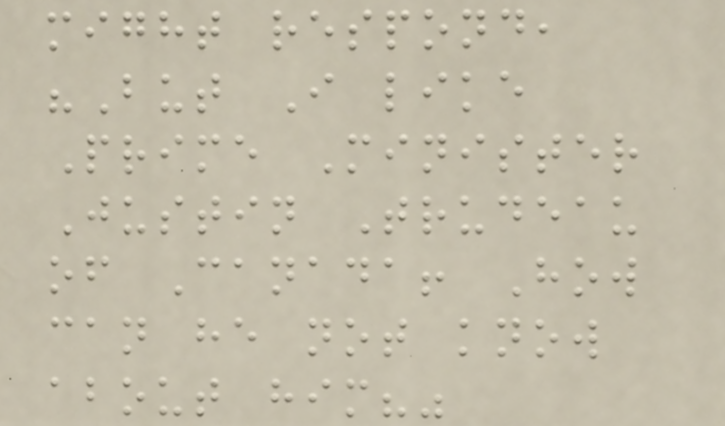might respond,
"But I like
Prime Minister
Justin Trudeau
of Canada! How
can he not know
about him?"
